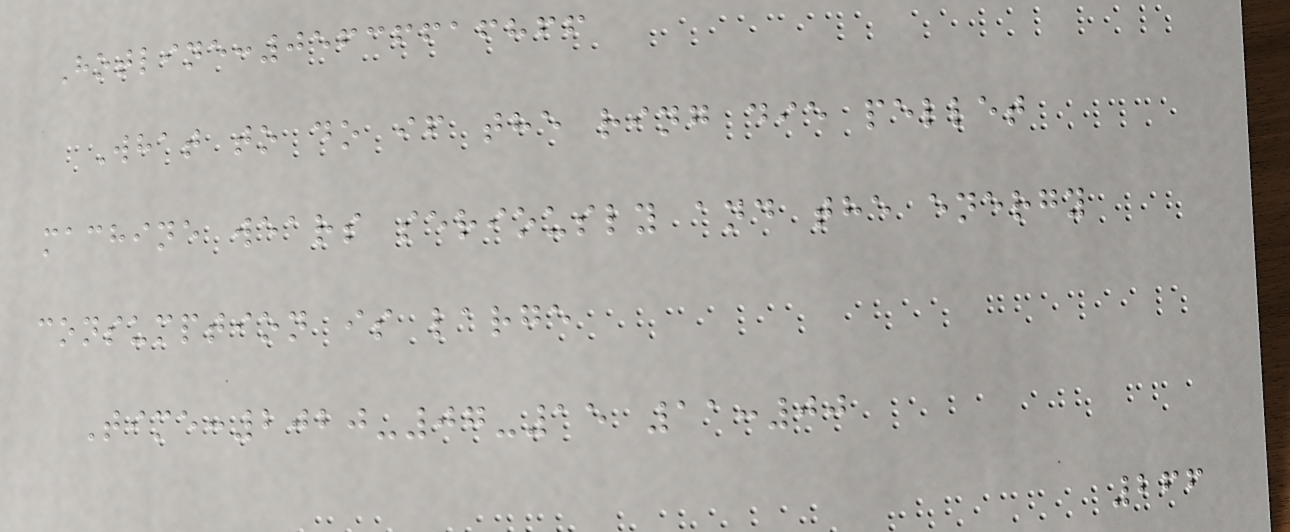Hotline:05636616866
What to do if the ring die pellet
machine wears seriously and the energy
consumption is large
Time:2020-07-15 11:00
266
